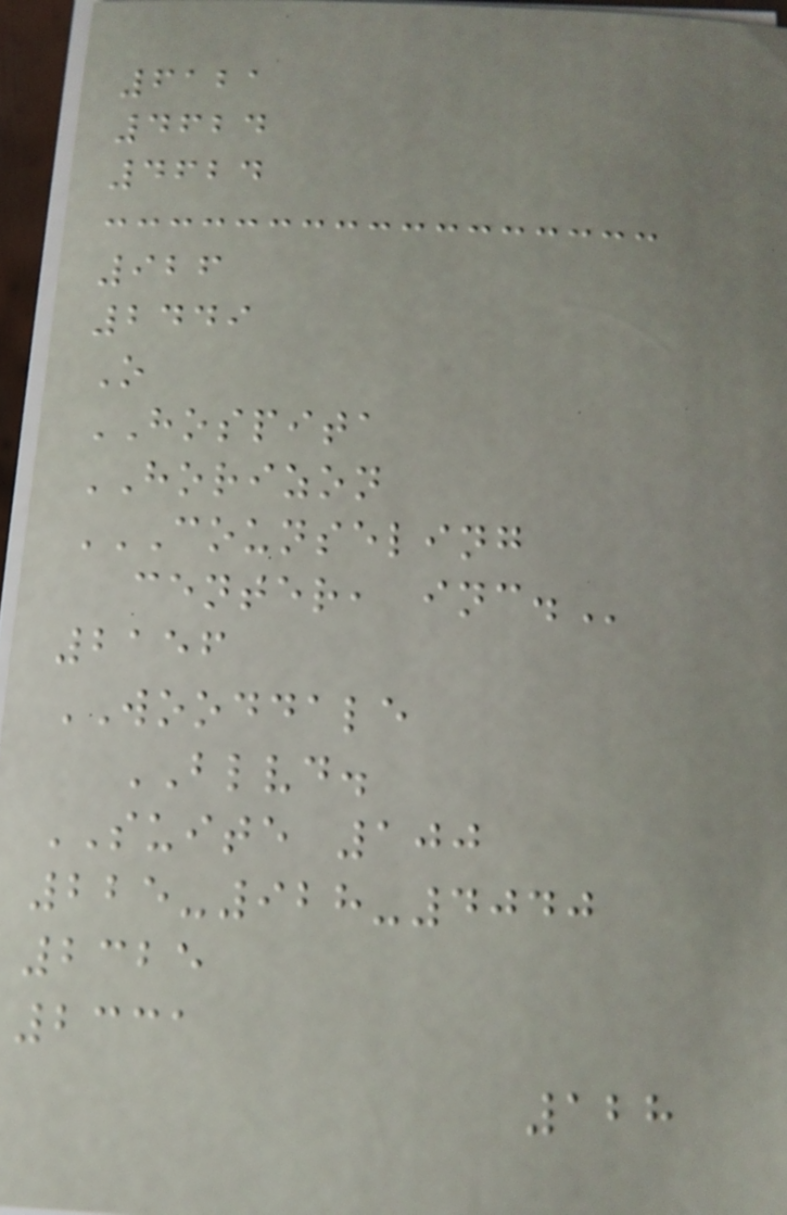6121
4624
4624
926
2449
O
HOSPITA
HORIZON
COUNSELING
CENTER, INC.
2156
WOODDALE
BLVD.
SUITE 100
225-928-4040
2325
2331
128
